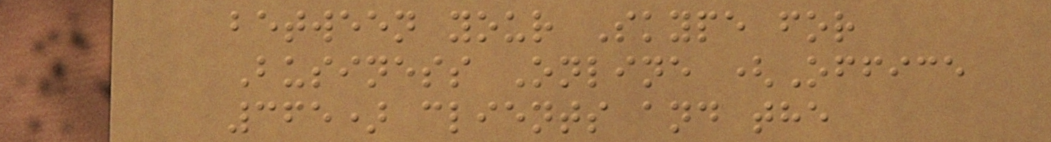between your Skype for
Business Online (Office
365) clients and the
